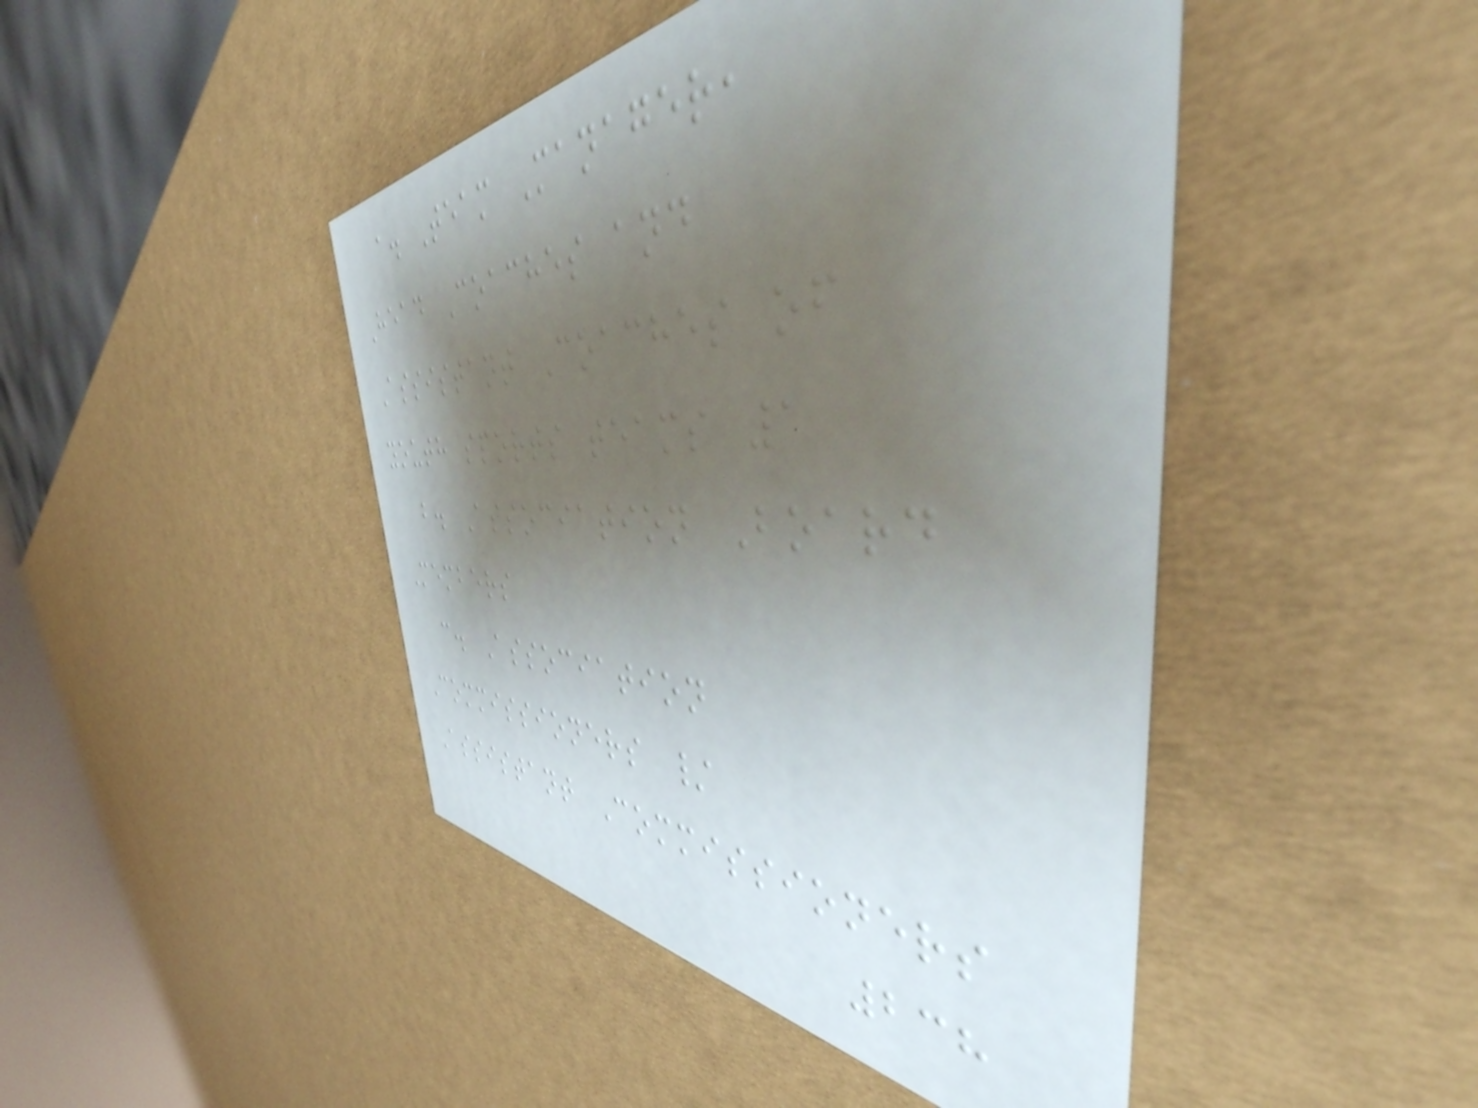a. Team Manager,
Head Coaches and
Assistant Coaches of
youth sports teams 1
b. Association Board
Members
c. Association
Commissioners /
Assistant Commissioners
238
